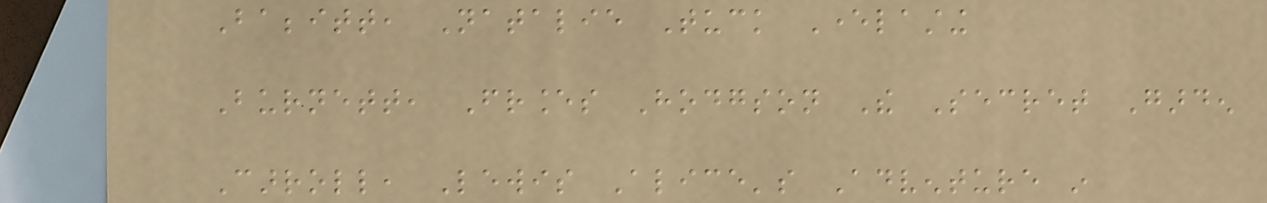Babbitt, Natalie Tuck Everlasting
Burnett, Frances Hodgson The Secret Garden
Carroll, Lewis Alice's Adventure in
